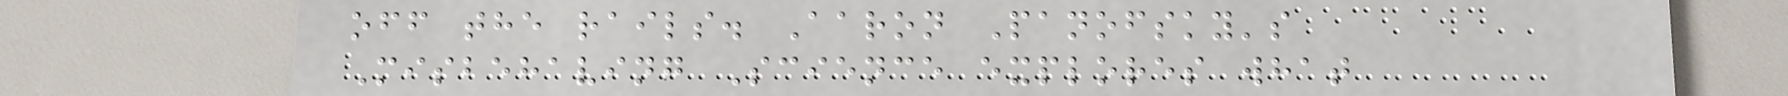off the rails. Aaron Panofsky's
Misbehaving Science explores what
